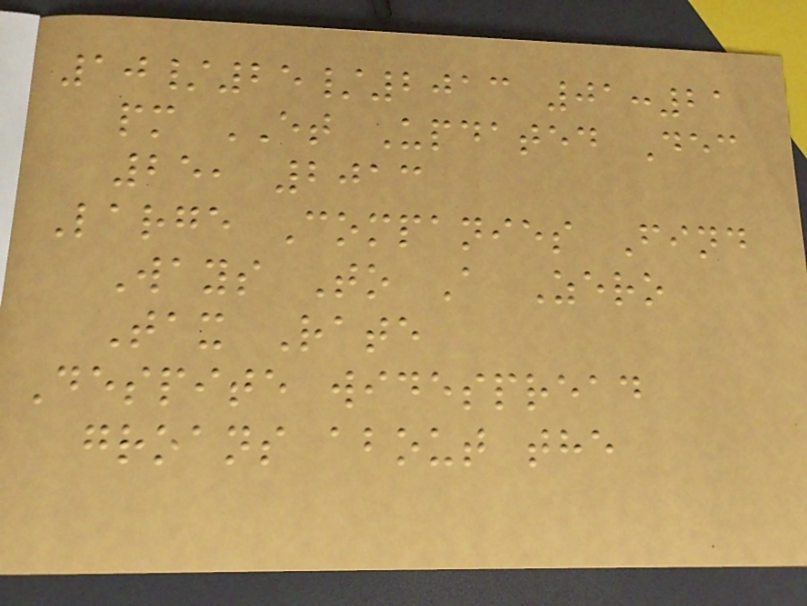10/25/2013 01:21
pm ET Updated Dec
25, 2013
Large Companies Find
Ways To A Zero
Tax Rate
Despite widespread
groans about the
